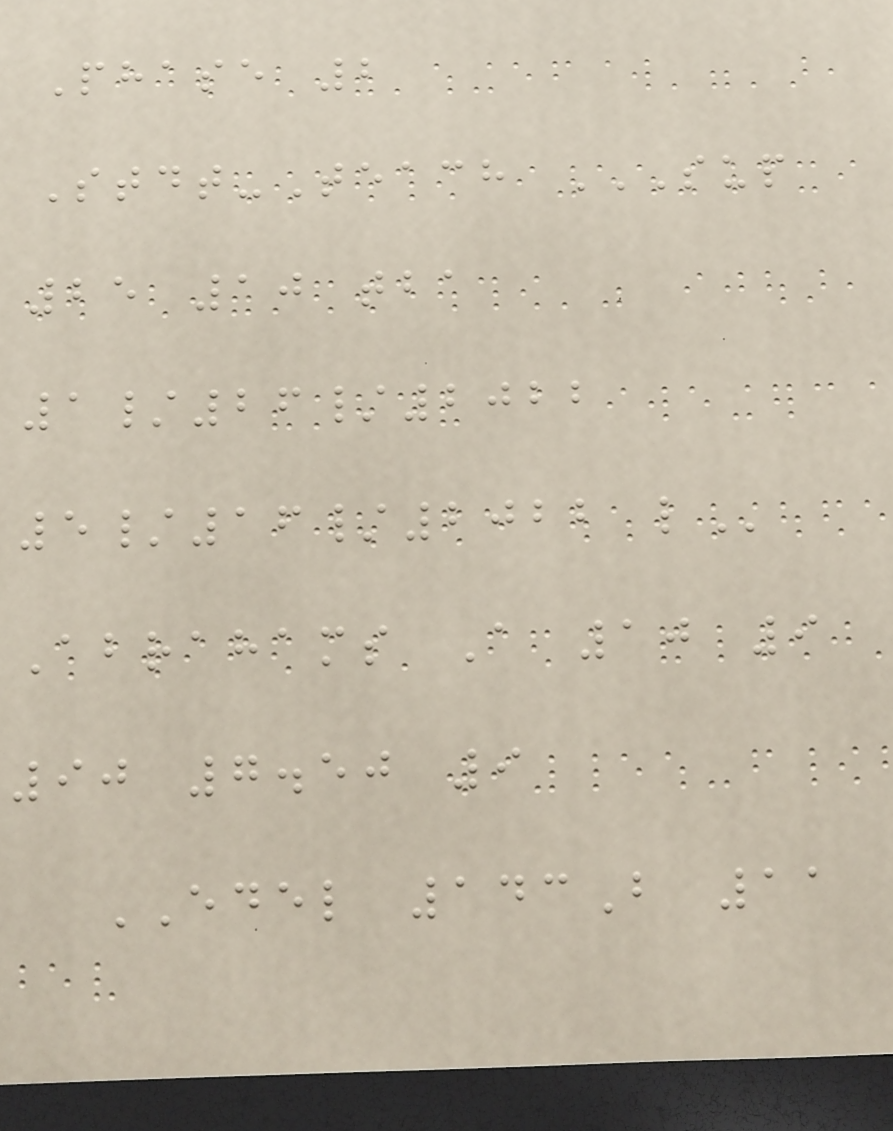Phase 2
Stdt-Teach SUP
25 10 TBA
1/26/2022
5/16/2022 L
Abrahams A 10 9
90 7.50 9
EDEL 143B 11
